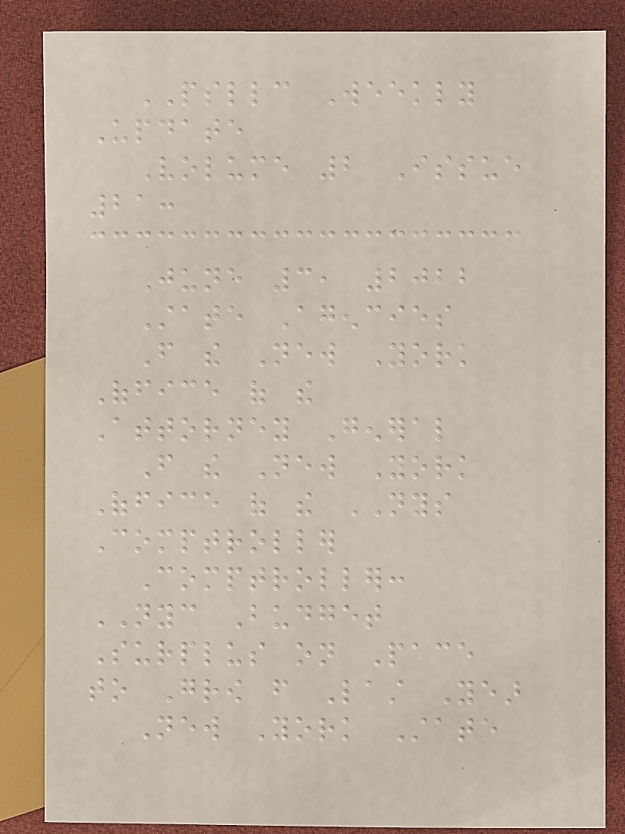PSLLC Weekly
Update
Volume 2 Issue
21:
June 3, 2022
State Agencies
From the New York
Office of the
Attorney General
From the New York
Office of the NYS
Comptroller
Comptroller:
NYC Budget
Surplus on Pace
to Grow from Last Year
New York State
